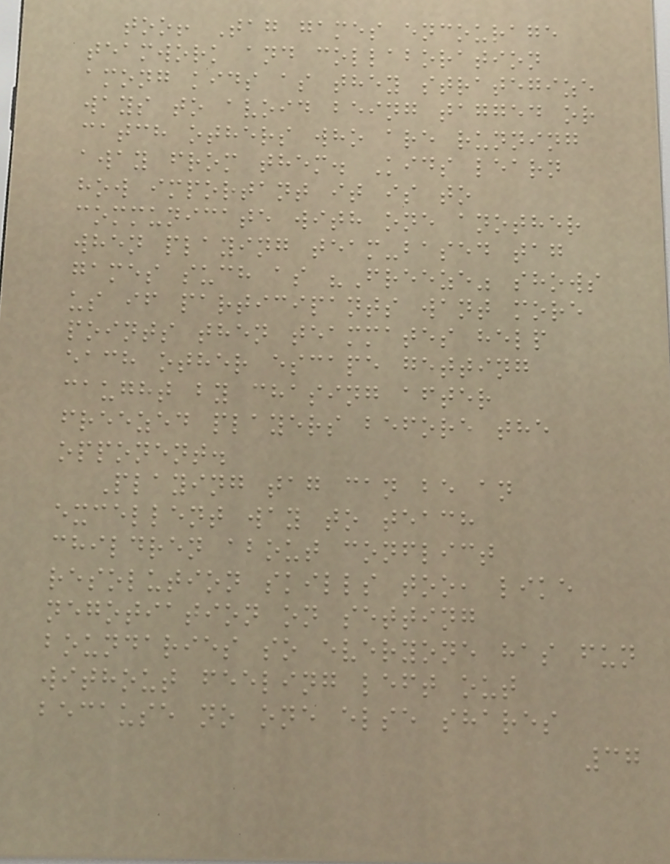too! Tag games encourage
teamwork and collaboration
among kids as they strategize
ways to avoid being tagged or
catch others who are running
away from them. Kids learn
how important it is to
communicate with one another
when playing team-based tag
games such as "Freeze" shows
us if participants want more
points then teammates help
each other escape getting
caught by chasing after
freezed players before the
opponent.
Playing tag can be an
excellent way to teach
children about conflict
resolution skills too, like
negotiation on setting
boundaries so everyone has fun
without feeling left out
because no one else shares
37
